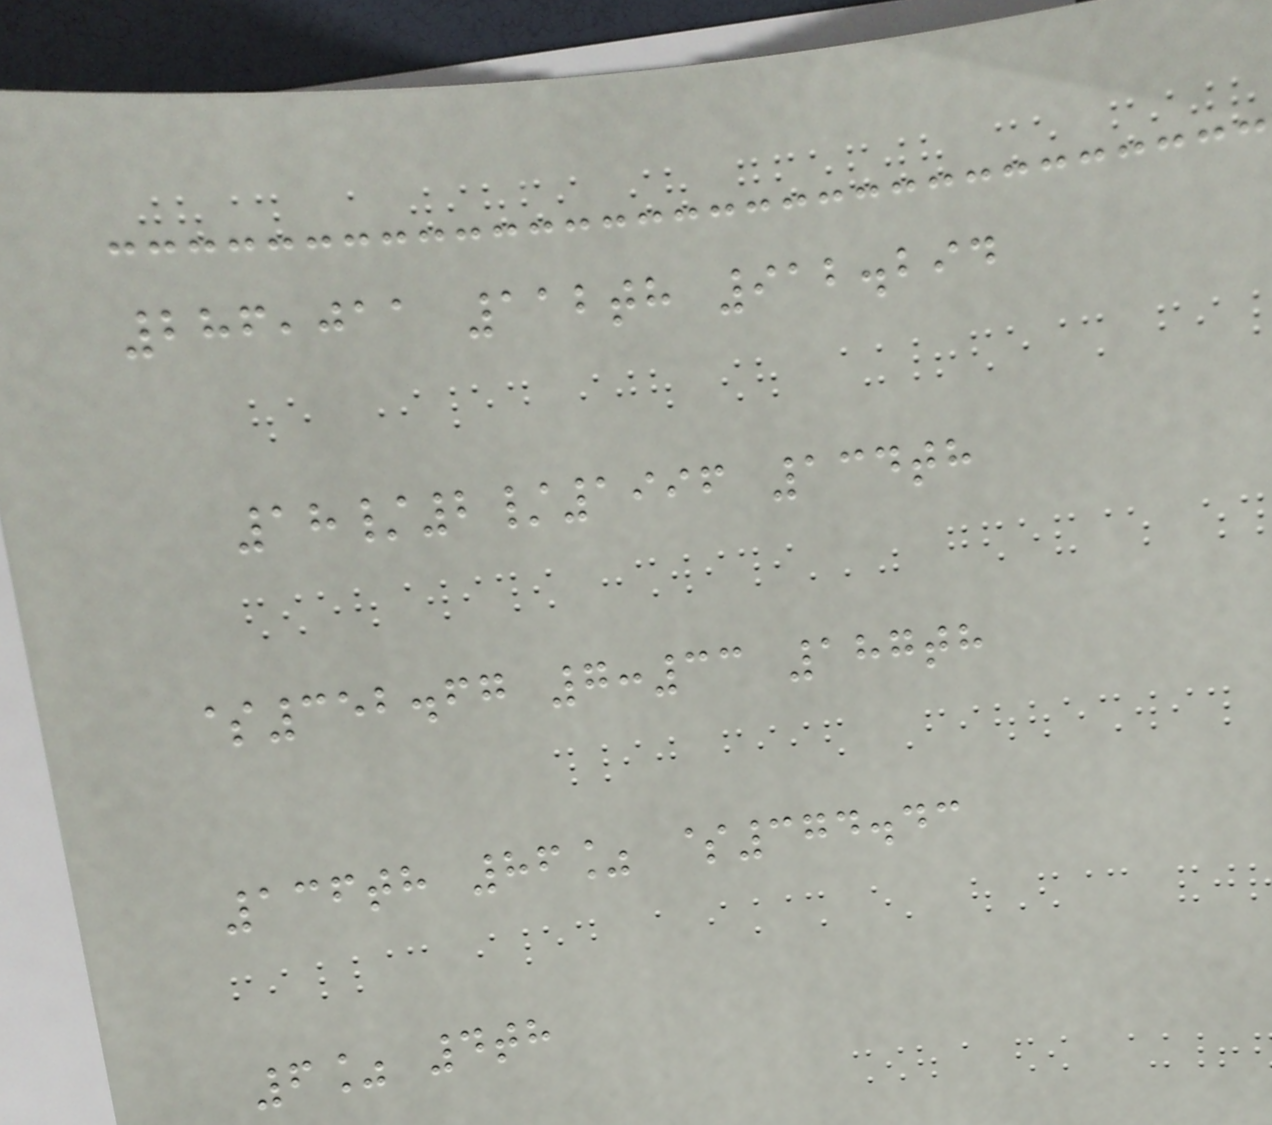286,011 112th 912.294
18/2/1996 134th
$352.67 7:33 187th
136th 86% $374.43
6% 4th
